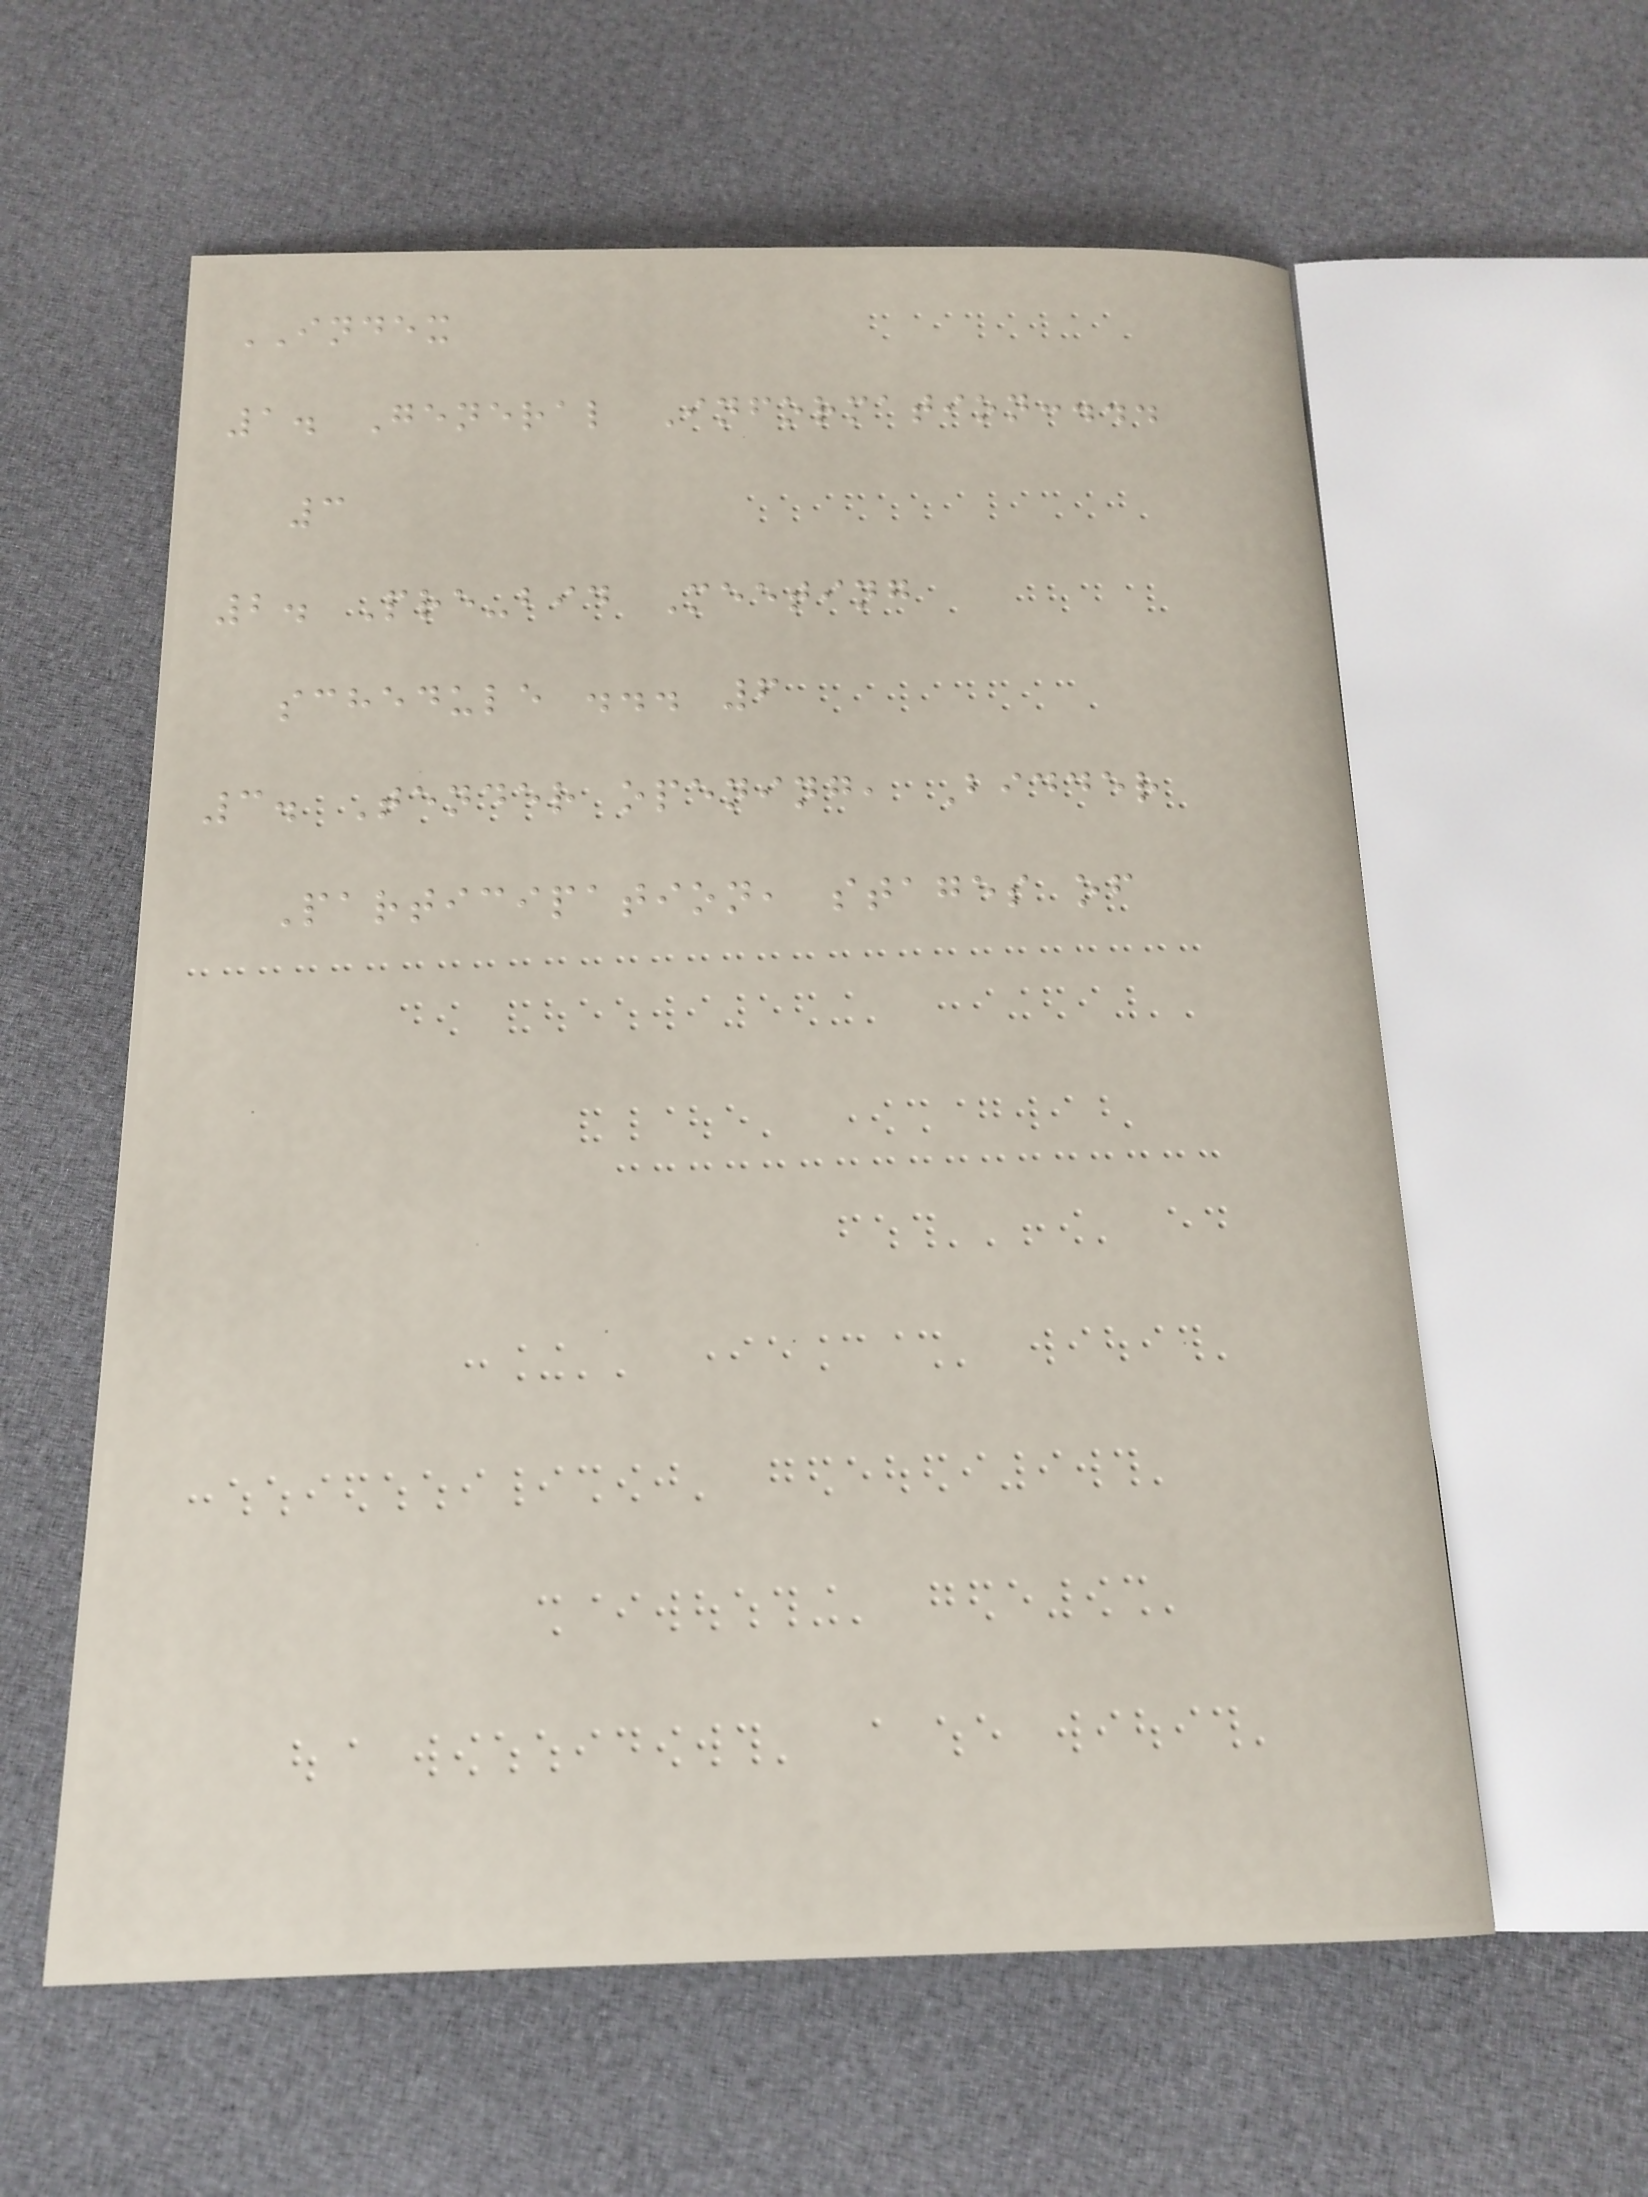INDEX
1. General Information:...
3
2. Pre-bid Meeting
schedule ... 6
3. Tender opening, Bidder
Participation, stages of
